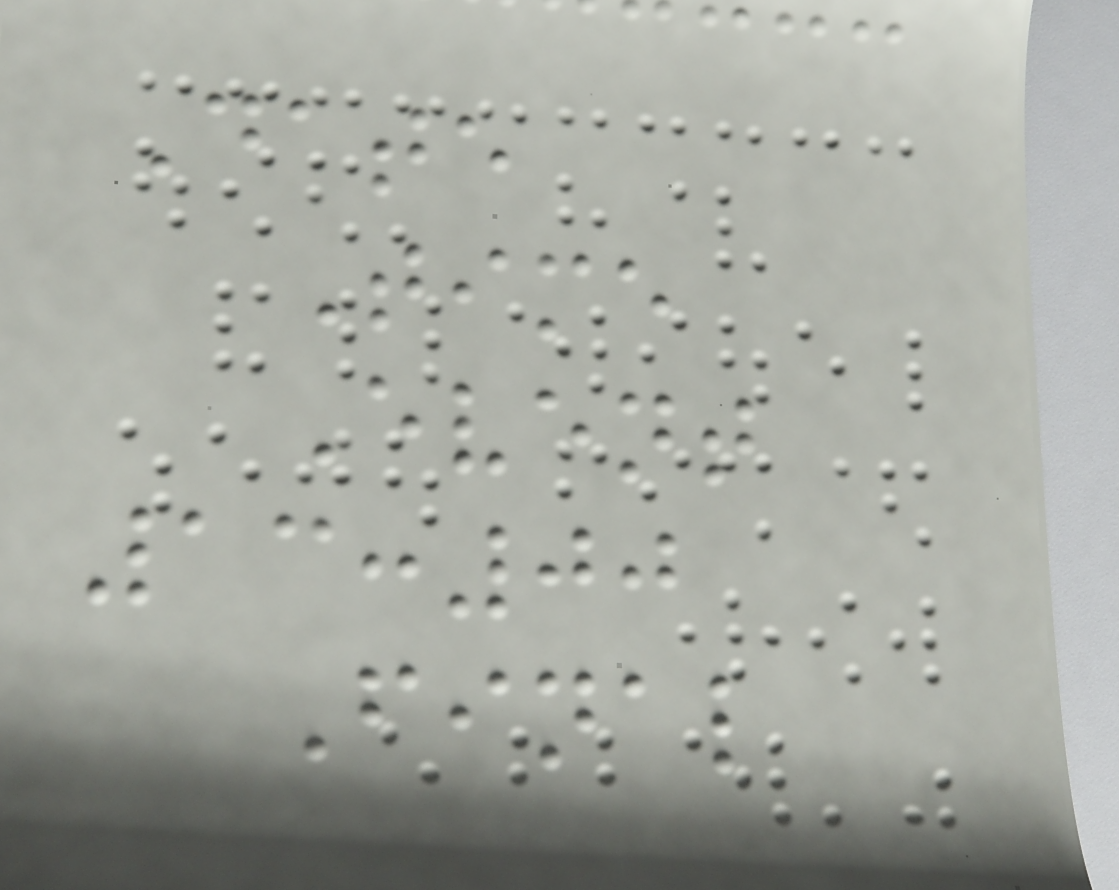Date
Time
Event
13:00
Final
